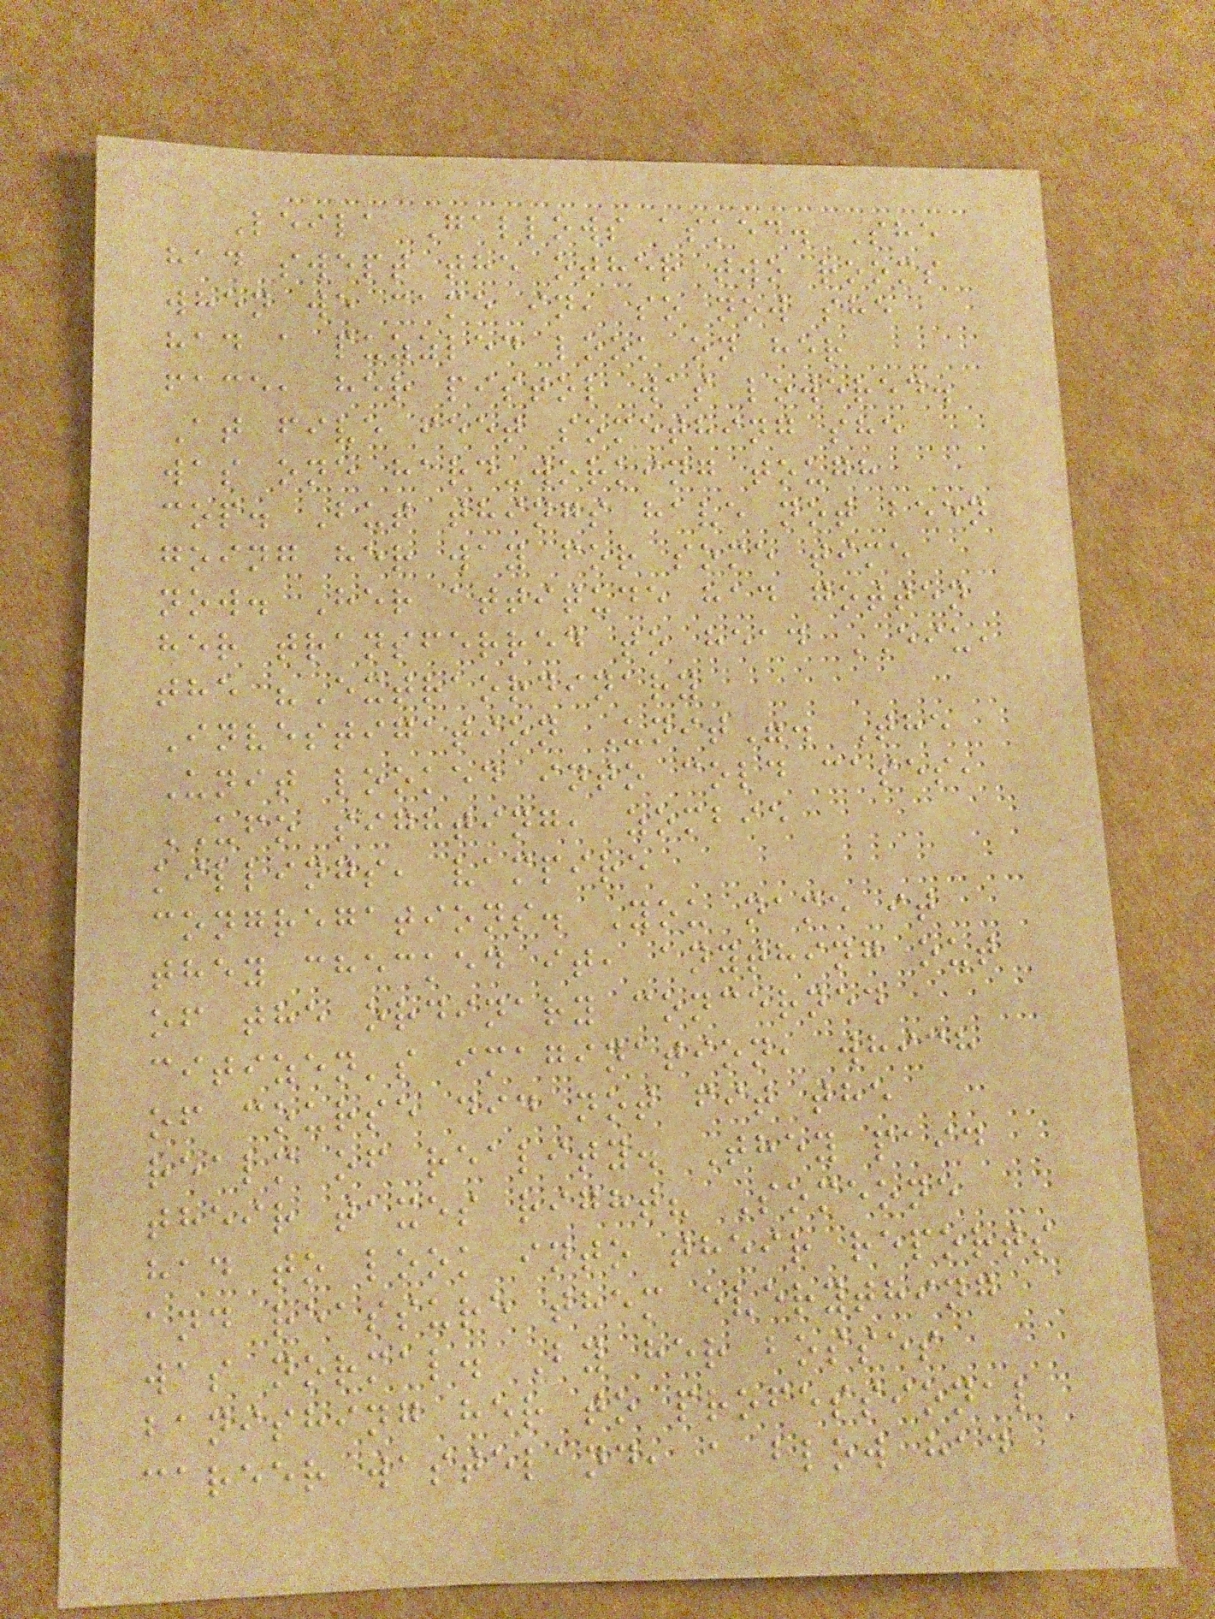Leila Gallows asked. She
had swept the other two rooms
when we came in, so now she
had a puzzled look on her
face, her pistol was lowered.
At five feet something she
was one hard-working tough
cop. But things have not been
going her way for some time
now. Her attitude had gotten
her transferred to head EIU,
the "Extraordinary
Investigation Unit". The
Unit looked into cold cases,
UFO sighting, zombie
killings, vampire
congregations. You name it
they checked it, anything out
of the ordinary concerned
citizen's imagination, which
of course did not fit the
realm of reality. They paid
their taxes right? Someone
had to look into their reports
and reassure them everything
was normal. By her bosses
banishing her to professional
career wasteland, a blow had
